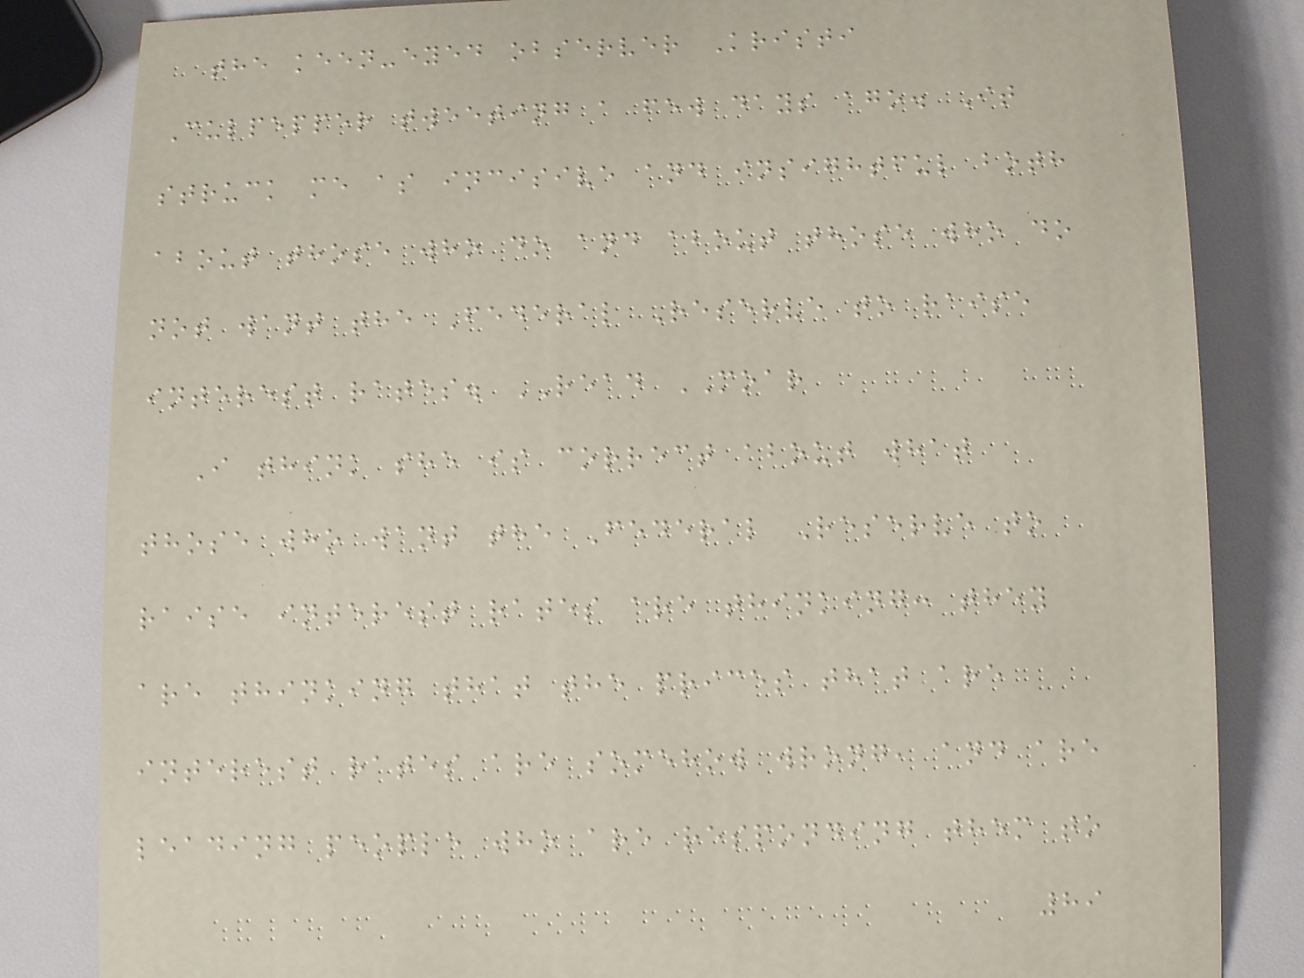the keen-eyed observer Kristi
Culpepper tweeting a few days ago. It
struck me as incisive and insightful both
about those who do and about those who do
not want the Federal Reserve to raise
interest rates. READ MOAR
I think she is correct about what
those who want the Federal Reserve to
raise interest rates are thinking: they
are thinking that the prices that are
interest rates are somehow wrong, and are
leading people who are responding them to
89
